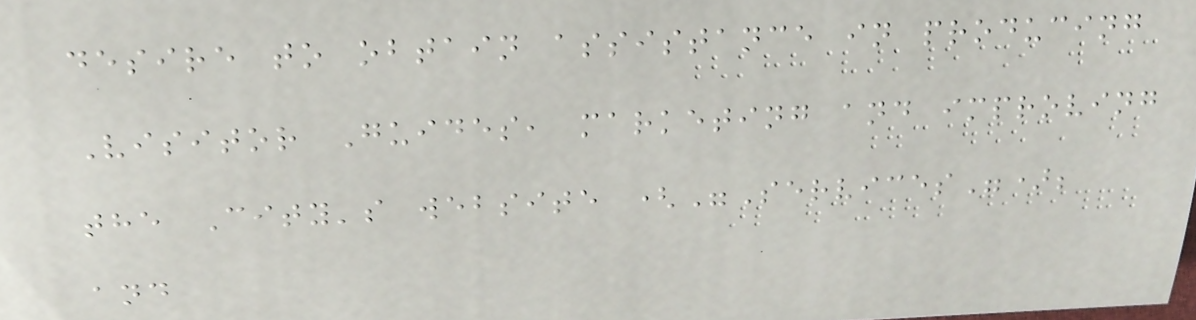desire to obtain assistance in producing
Visitor Guides, marketing and improving
the City's website ("Services");
and
